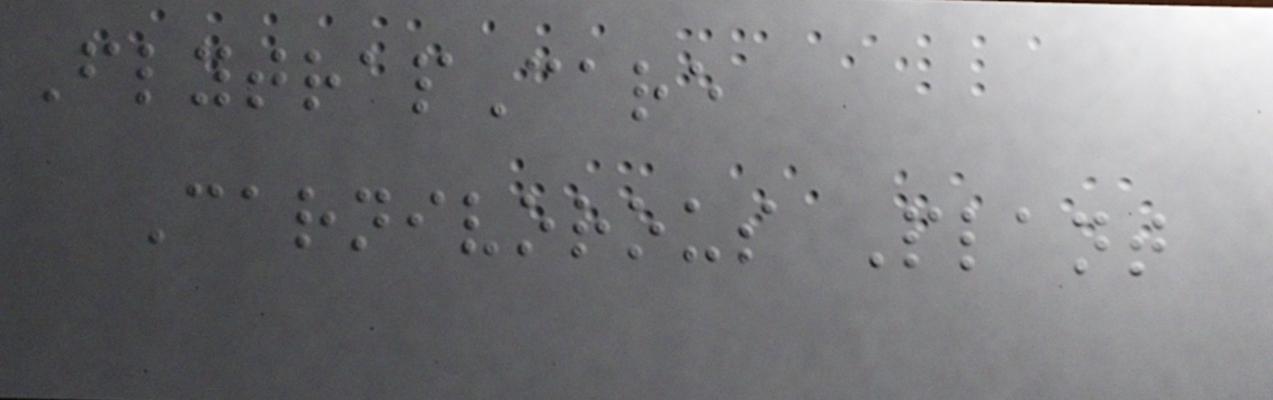FlytrapCare
Carnivorous Plant
